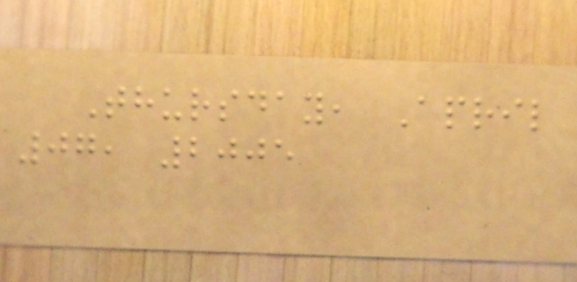Thursday, April
07, 2005
